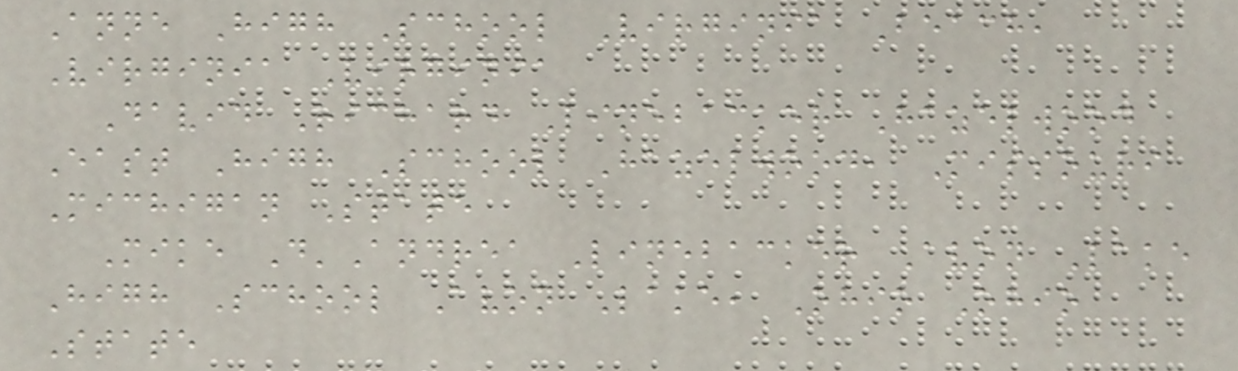Anne High School Virginia Beach,
Virginia Virginia
David Richard Linebacker Hazelwood
East High School Hazelwood, Missouri
Michigan State
Mike D'Andrea Linebacker Avon Lake
High School Avon Lake, Ohio Ohio
State
